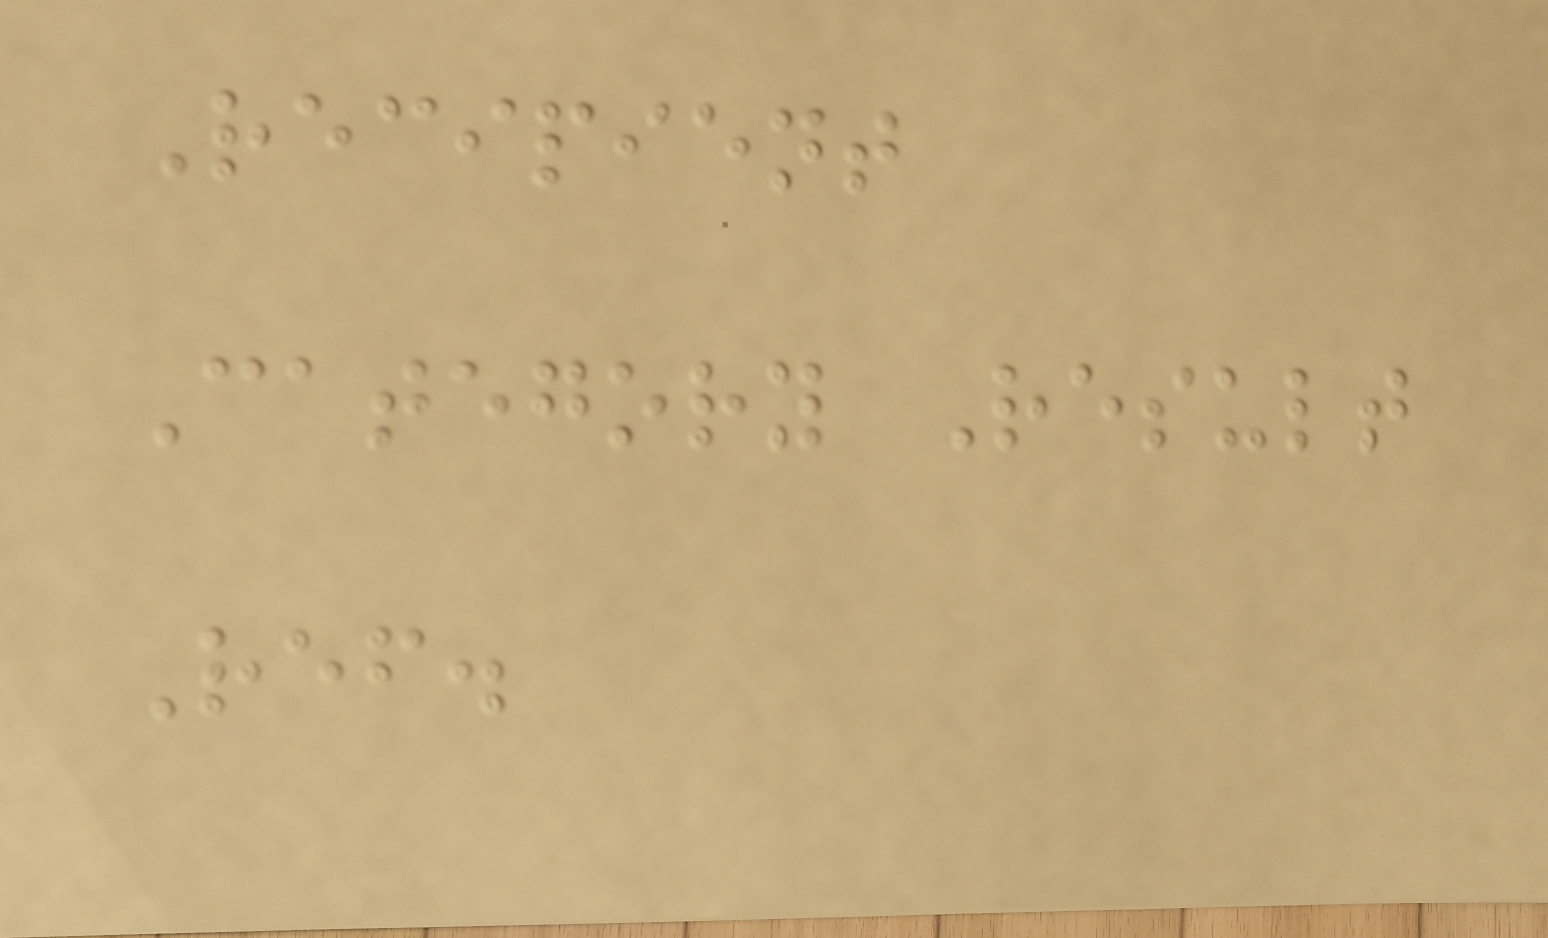Recipient
Category Result
Ref.
